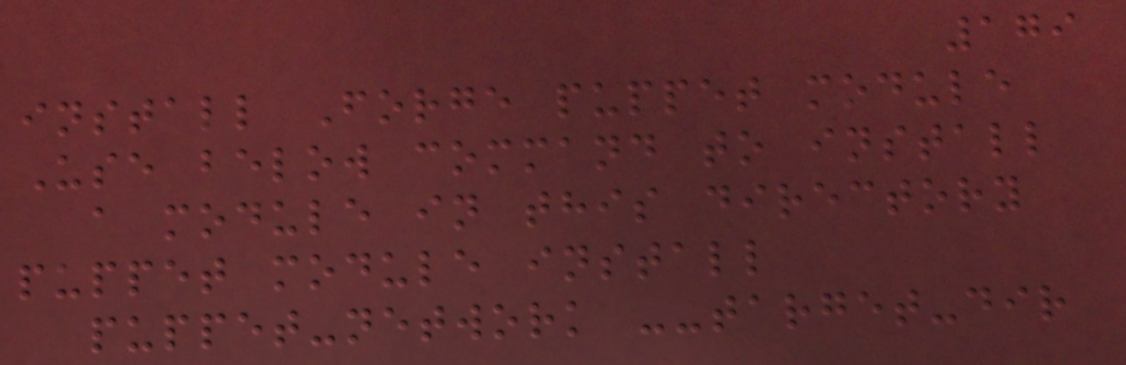179
install Forge puppet module
Use below command to install
a module in this directory
puppet module install
puppet-network --target-dir
